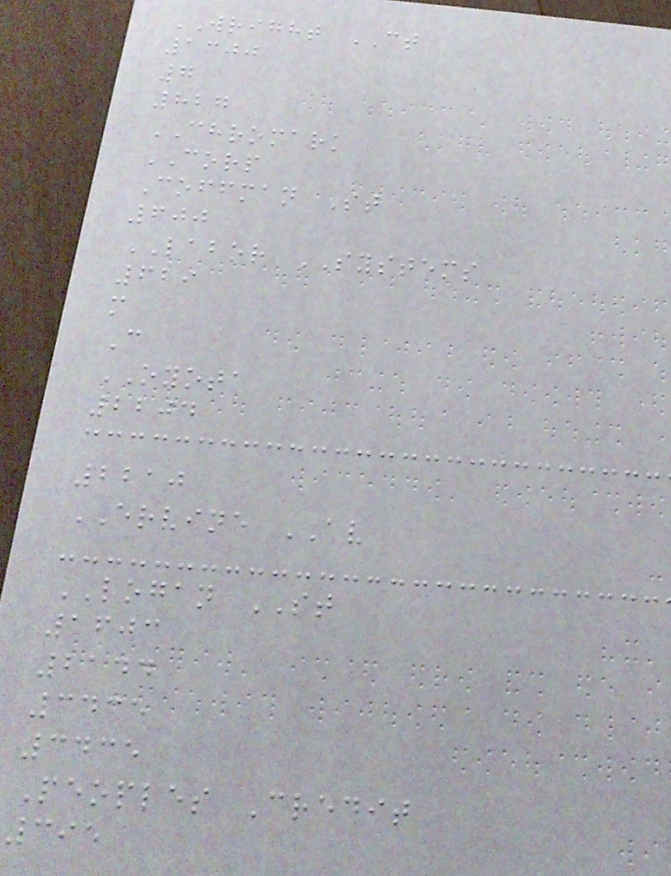WRIGHT CT
1300
7
827
CHROMARK
CORP
Coffman St
600
LABOR SYSTEMS
629
m
C
OYOTA
2204
2210
ERVINE AV
LOGAN ST
1603
2144
3435
3435
Peoples Credit
395
